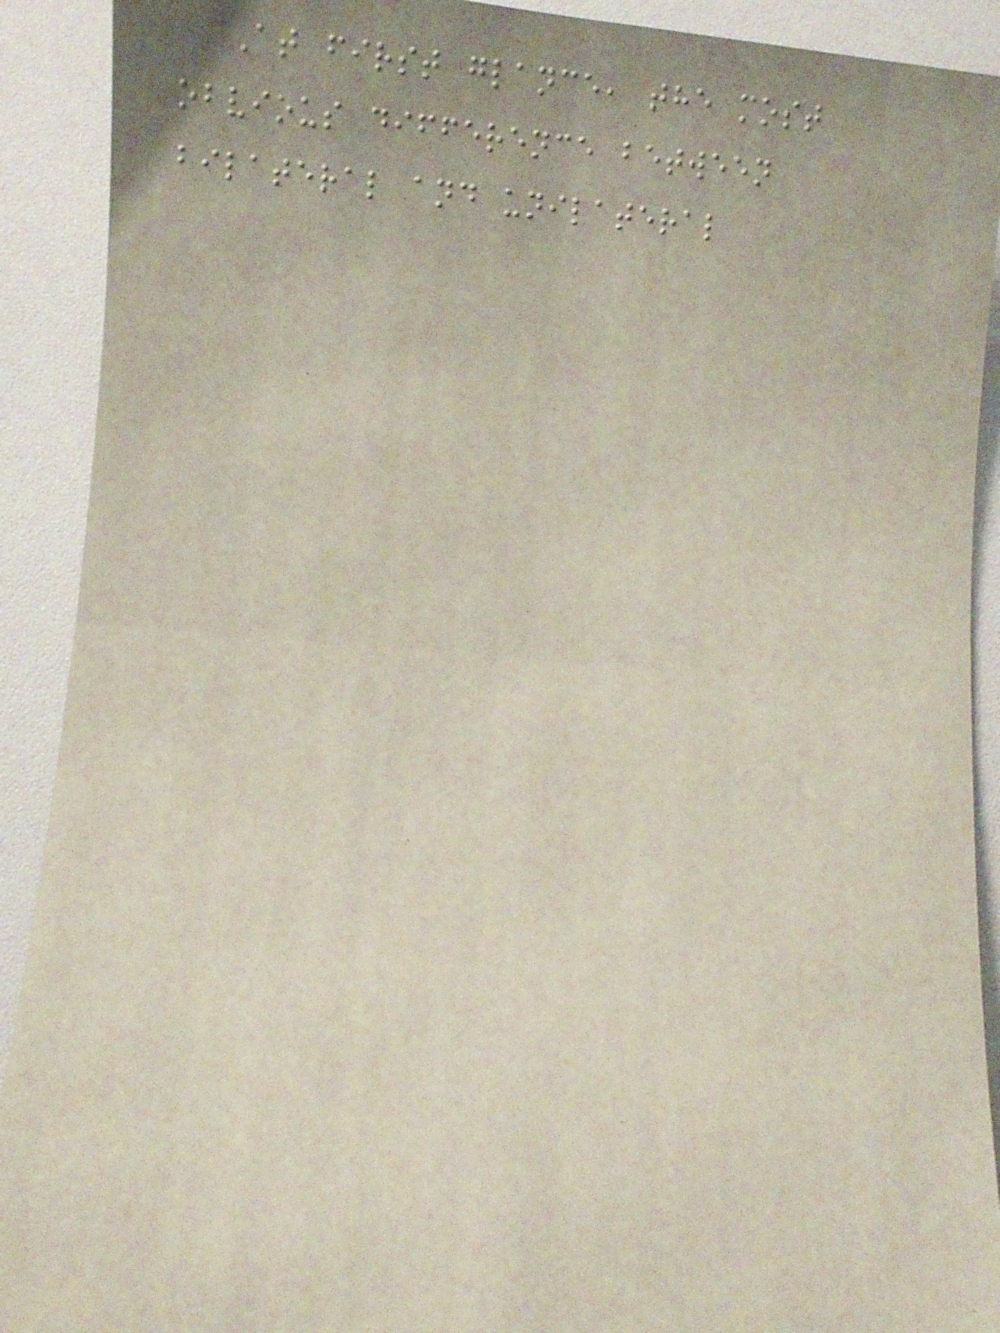At first glance, the most
obvious difference between
bilateral and unilateral
